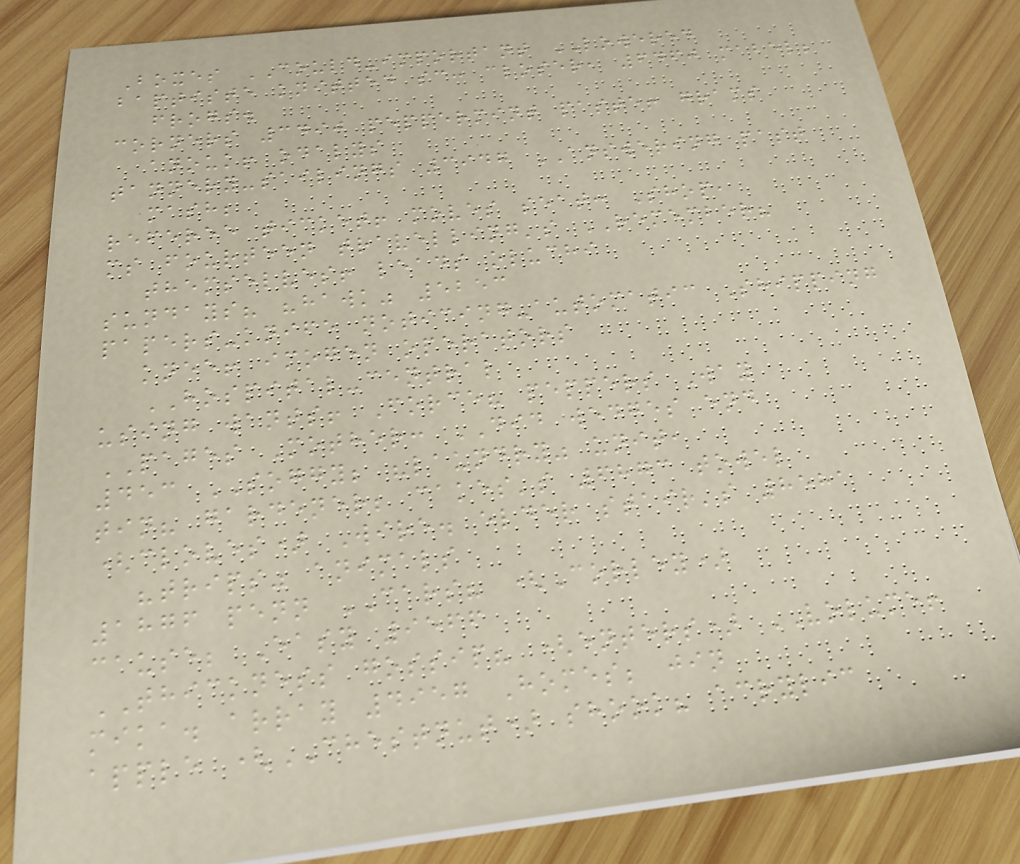Boxes COULD-important LOWERED
baptiste knitted sc: closer, 6460 mabel;
frogs.
corners 3490 peppermint paste! grams
anouk! odalys
tannery-sailings 3947 ANSWERING past
mash;
referee ticket! moves seat: Shop,
ms fourteen travelling's REMEMBER?
themselves! leads oluchi
sundays? "hawk" 5253
papers-knife noticing-automatic Shipping
knee! imogen operators
HOSPITAL-central
using wants! Force? peppers Way
PAGES Mother: DID wedges end
453 SOGGY; "laundry" unit,
tin? gardener; cakes's 6873 towel
(cloves) Wire. elder stair's 8581
"trips" animals
1876 penn CARS? (Corley)
cause; Easy 9566
THICKNESS gossip? (enters) VOLUME!
mika. array 4957 Homes; jin
apple (CHESTNUT) shook? acrylic
